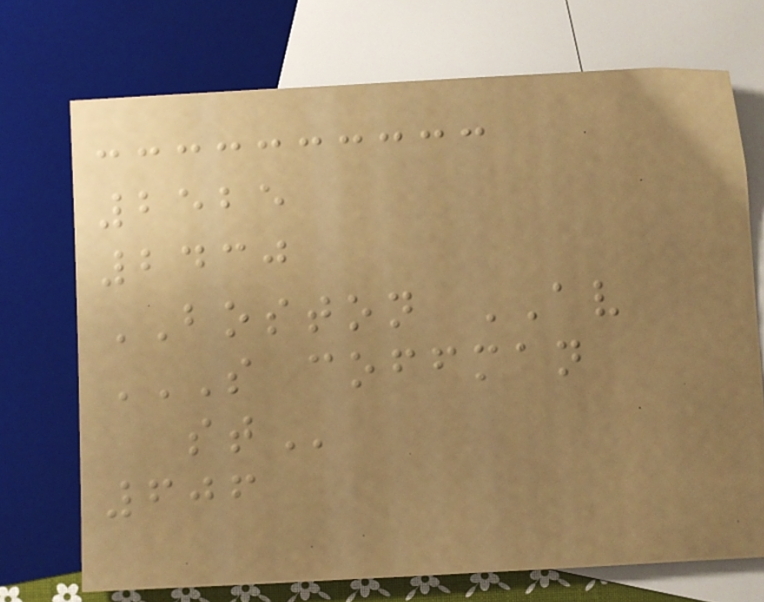2525
2430
BOSTON AV
S COFFMAN
ST
606
